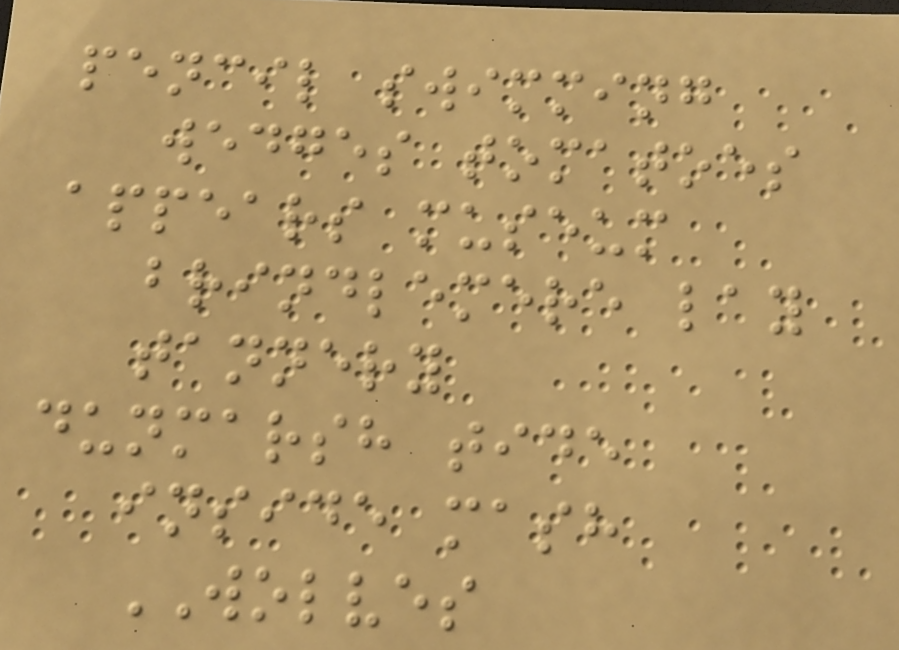pencil swimming
wedges tomatoes
appears museum
brindlemere lay
tannery
dunmarsh tide
inside mash
WOLVES
